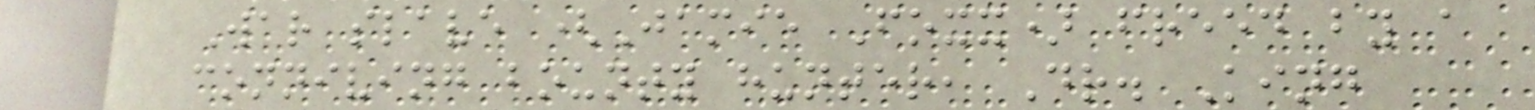War slave (Jamie Foxx) freed by a
conniving bounty hunter, Dr. King
